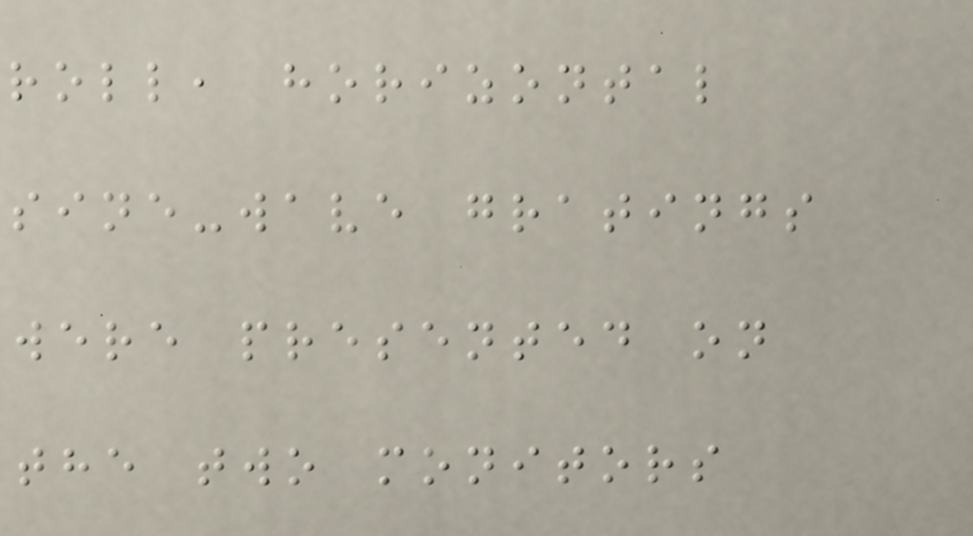roll, horizontal
sine-wave gratings
were presented on
the two monitors
